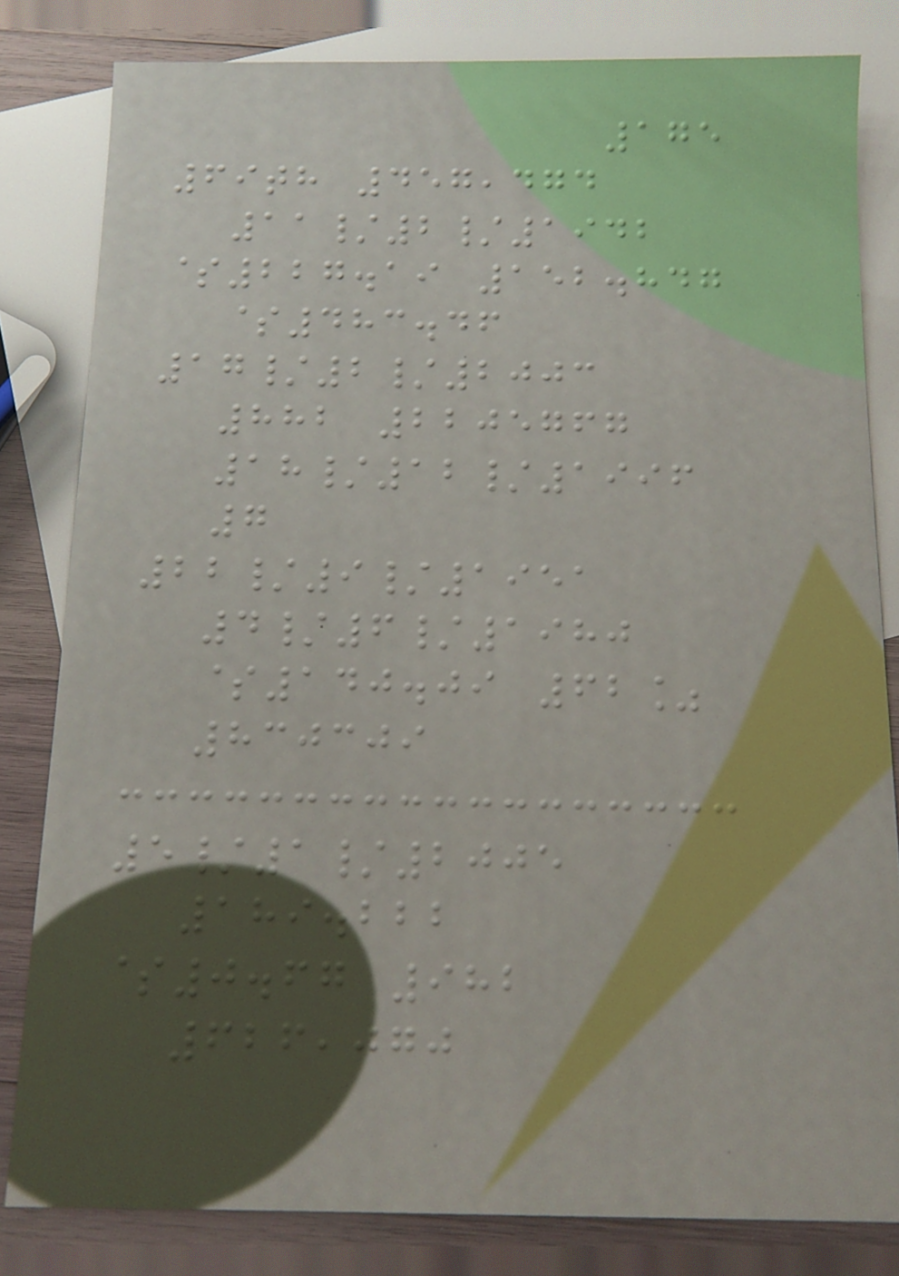175
69th 457,474
11/2/1942
$227.19 152.847
$483.46
17/2/2003
882 2205767
18/12/1996
7
22/9/1951
4/6/1980
$140.09 62%
830309
5/1/2005
189.222
$0.67 982
626,070
